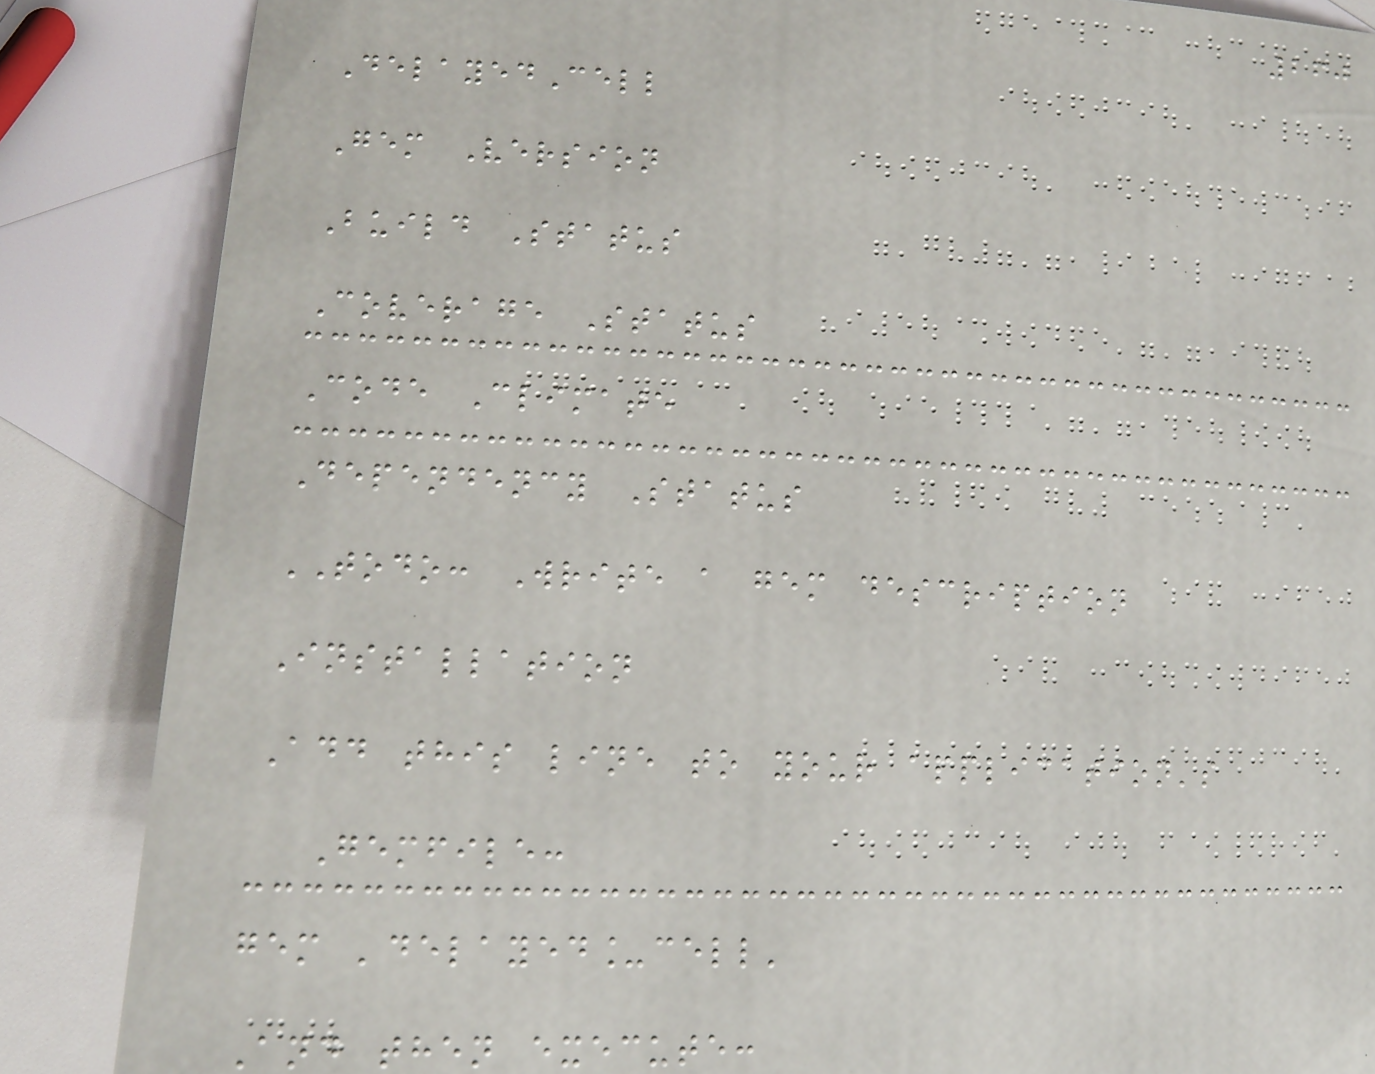260
DelayedCell
Gem Version
Build Status
Coverage Status
Code Climate
Dependency Status
TODO: Write a gem description
Installation
Add this line to your application's
Gemfile:
gem 'delayed_cell'
And then execute:
